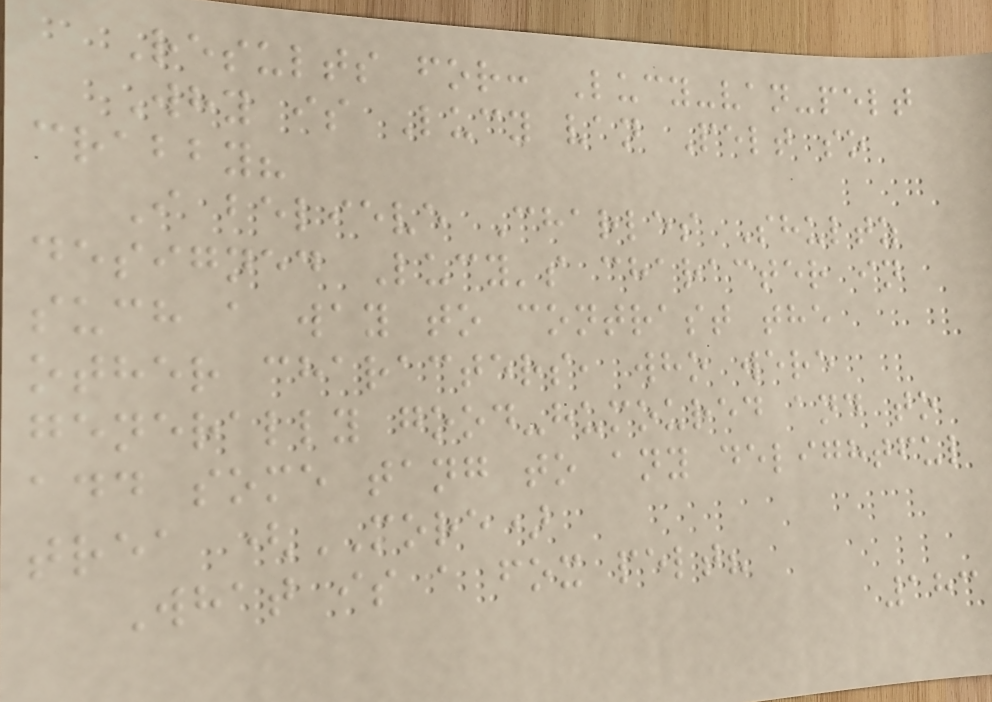Results for: Lucy-van-pelt
Why is Lucy van Pelt so
crabby?
I believe Charles Shultz
designed Lucy's character in
such a way to contrast the
other characters, who were
generally good-humoured and to
add some tang to any delightful
trea (MORE)
What is a fox pelt?
183
